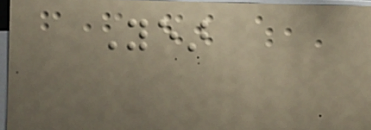Year
